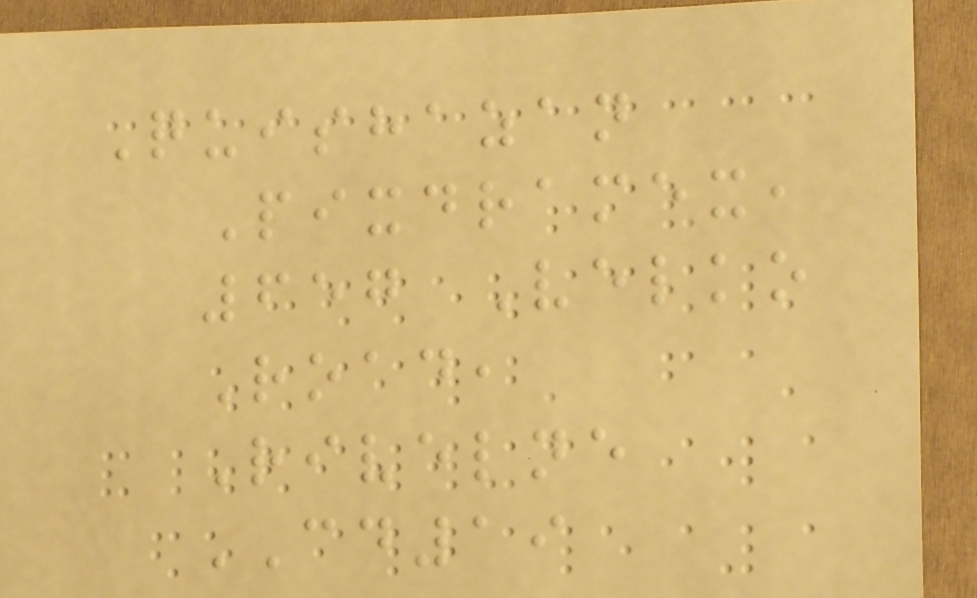Quishazan
Pixdramex,
657 Velko
Road,
Rivelne
CD19
